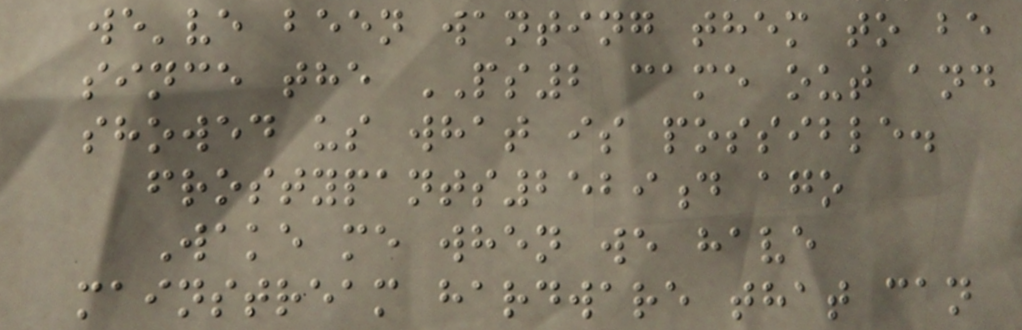we've been wanting them to be
since the PS2 came out and
showed us what is possible.
frostypants2529d ago
Wake me when we have
mainstream hardware that can
